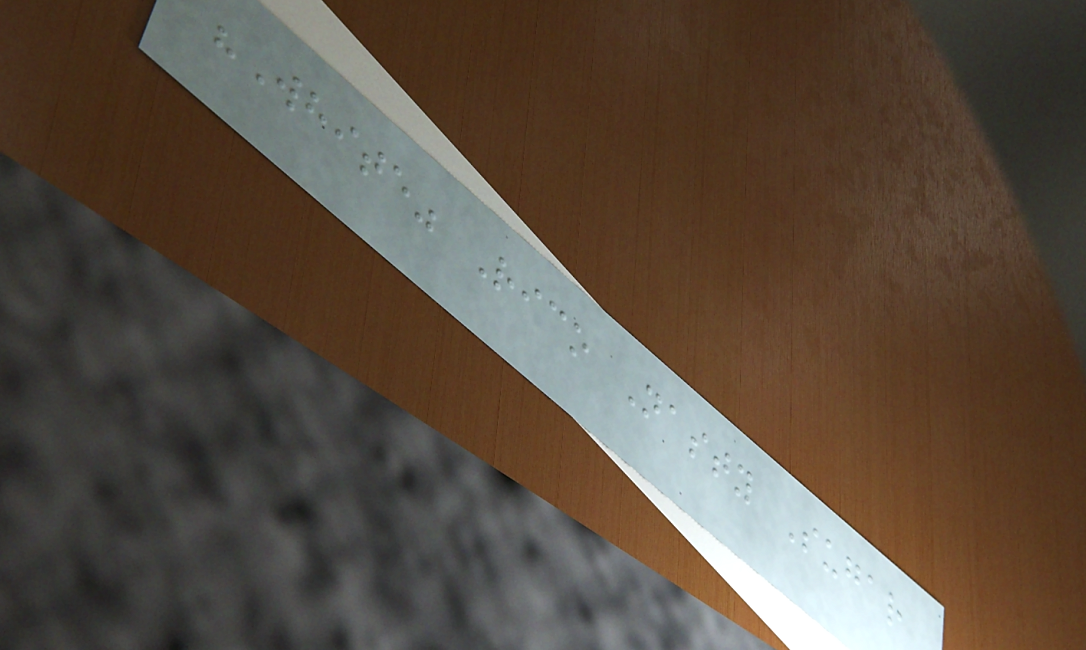"White" Rico Nasty Sugar
